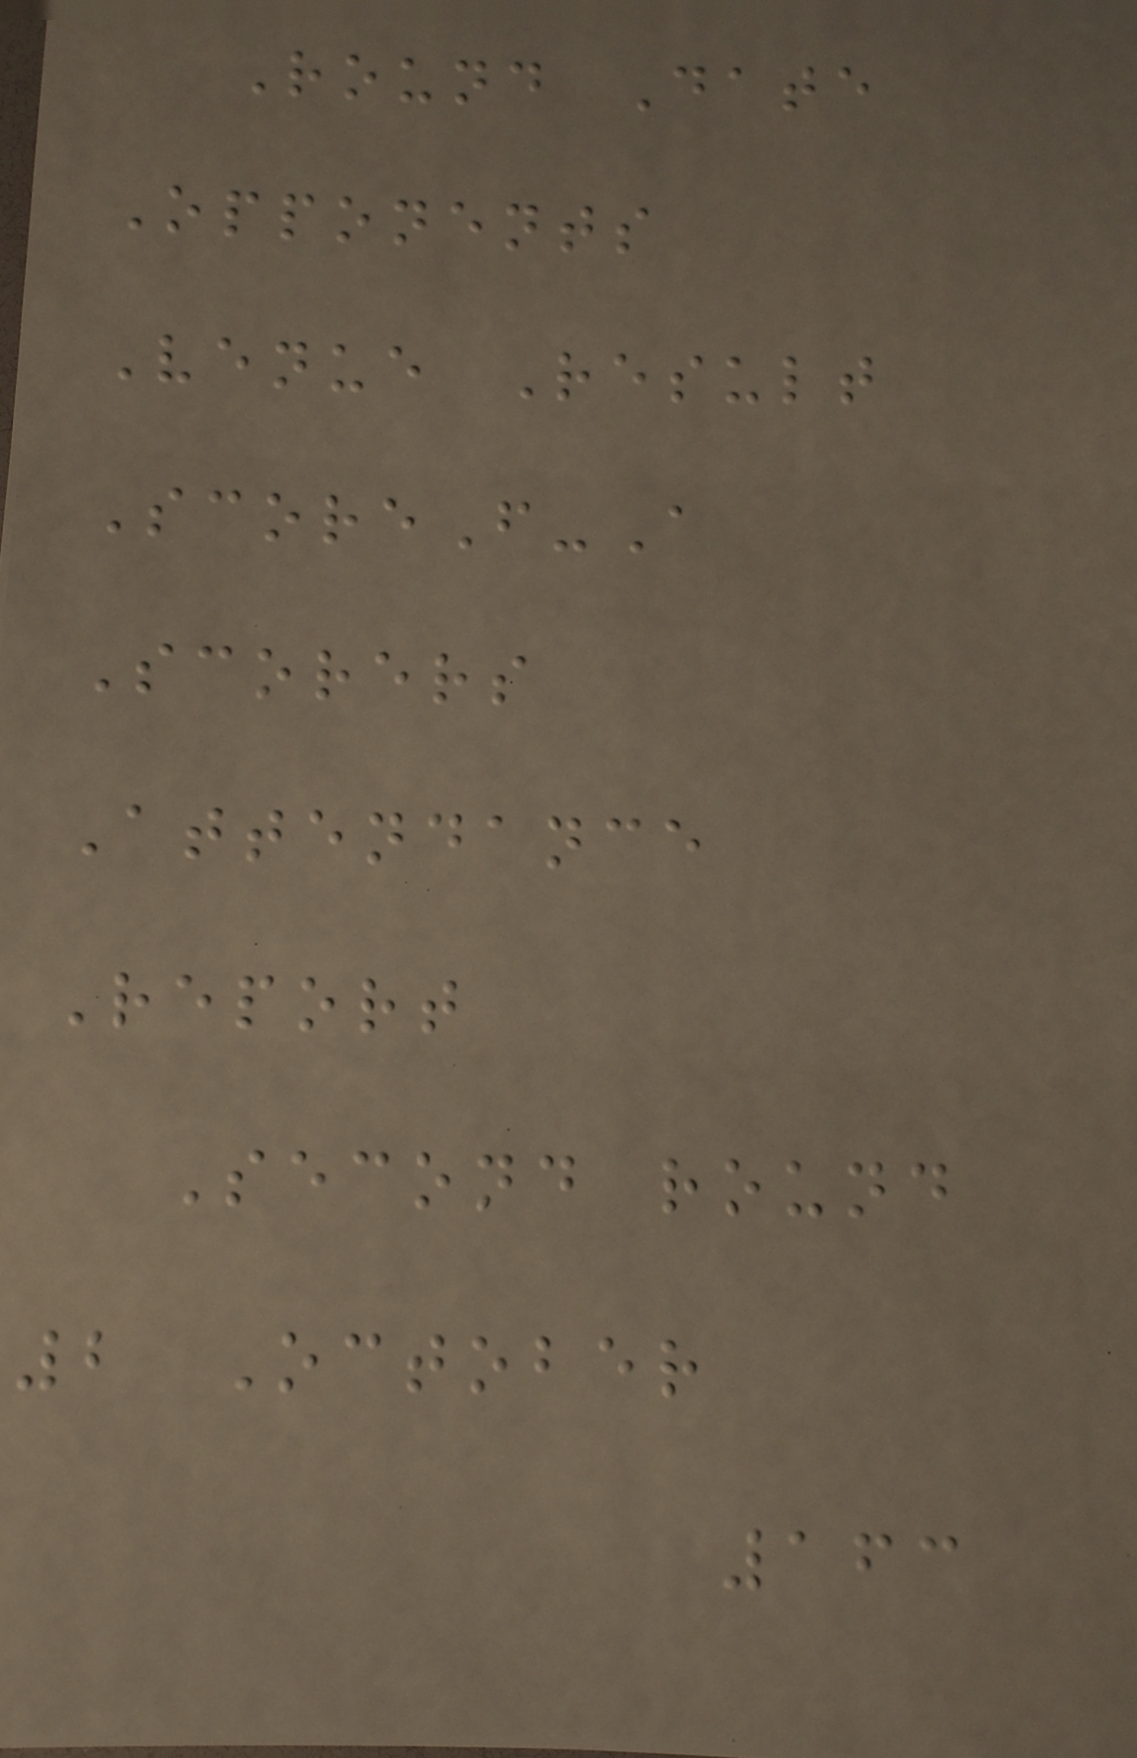Round Date
Opponents
Venue Result
ScoreF-A
Scorers
Attendance
Report
Second round
2 October
163
